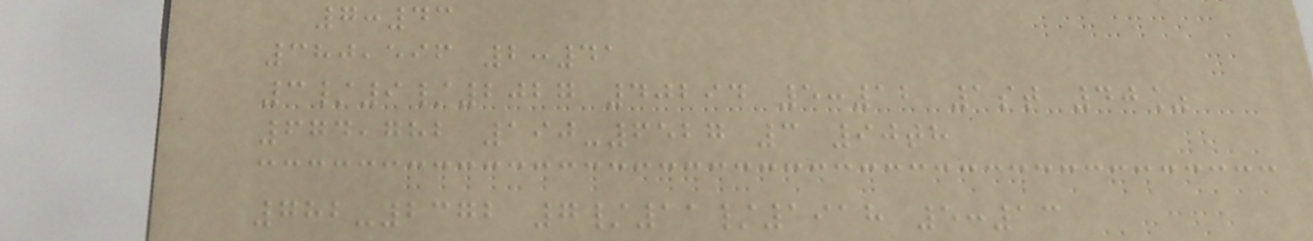7:43
380,596 2:41
3/9/2027 40294 5:12 1st 40%
674,782 190-6527 3 90th
782-2372 7/11/1918 5:13
